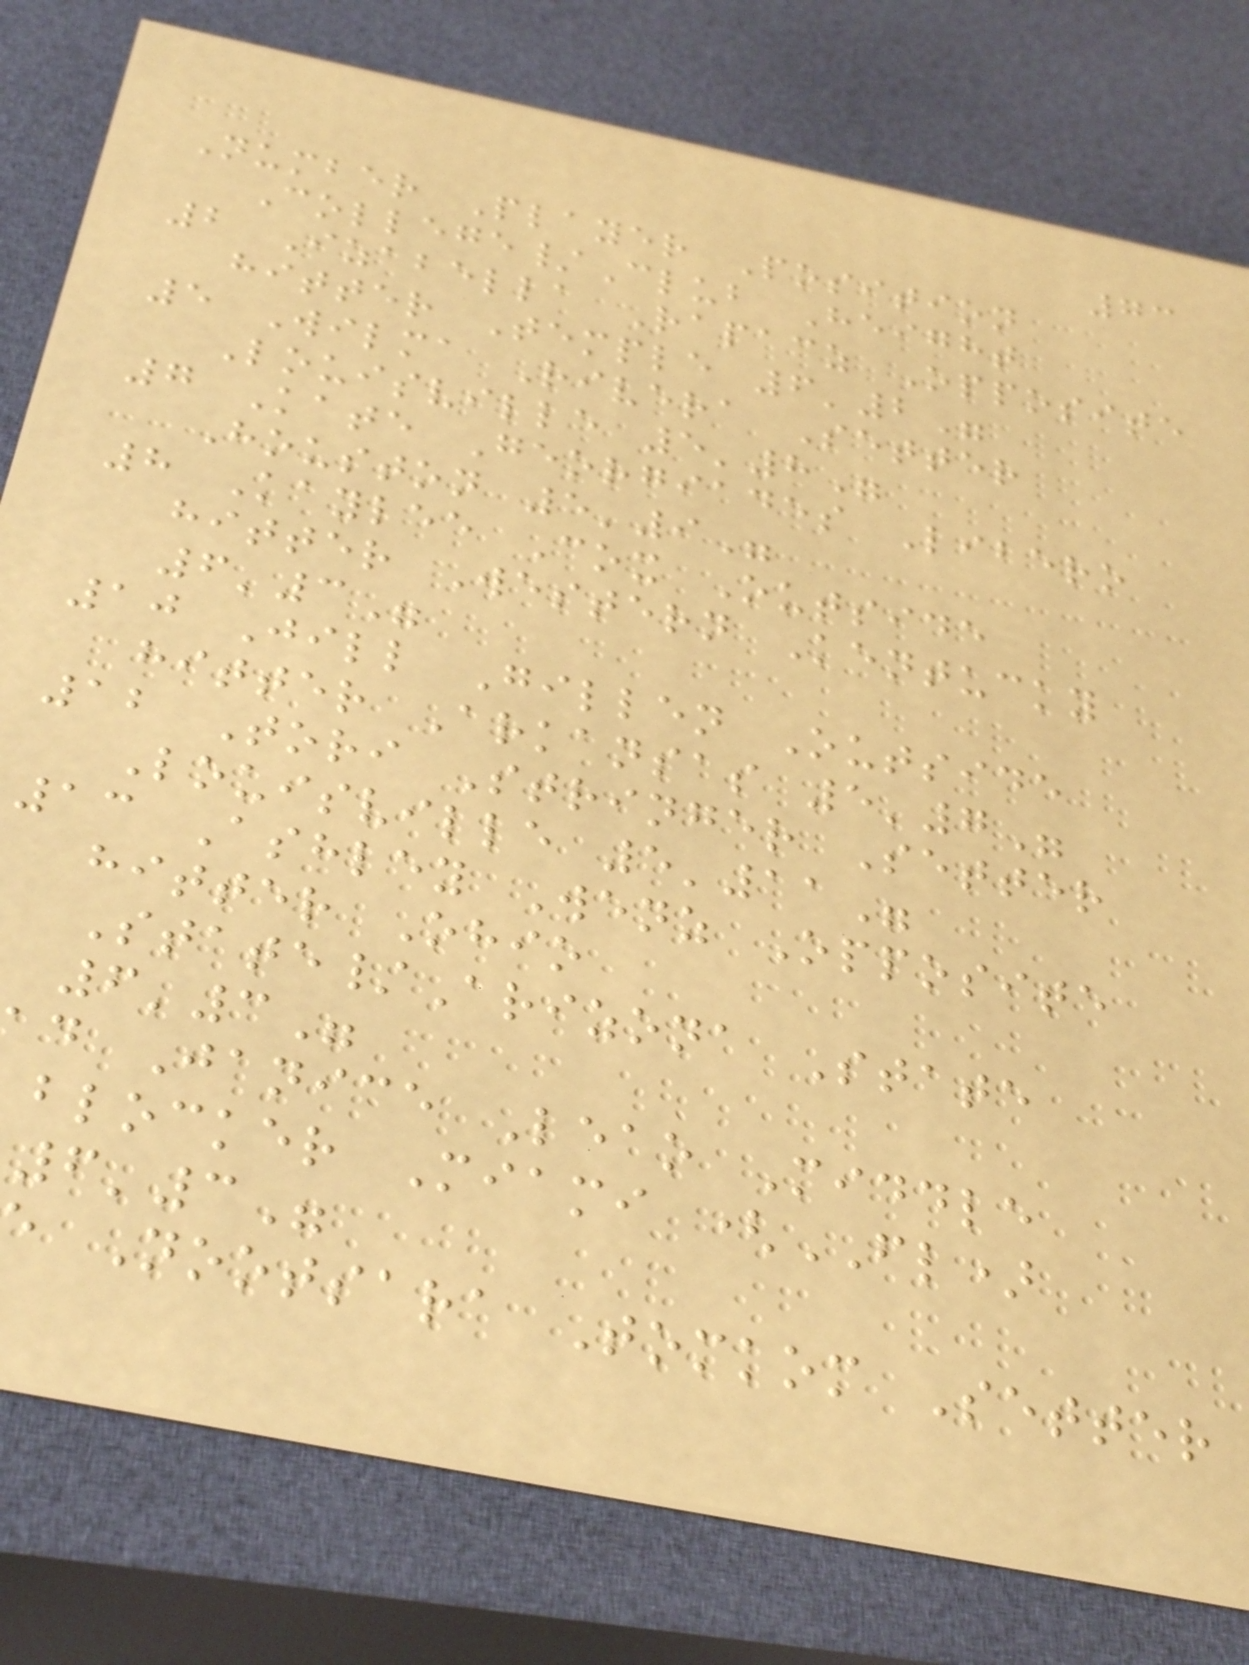73
Number Player Position
College/Club Height
2 Izabella Rapacz Opposite
hitter Temple 6'2"
5 Wilma Rivera Setter
Louisville 5'8"
7 Kate Georgiades Libero
Houston 5'9"
8 Kaylee Cox Outside
hitter Western Kentucky
6'3"
10 Jill Gillen Outside
hitter Arkansas 5'7"
12 Tori Stringer Setter
Louisville 5'11"
13 Ashley Wenz Opposite
hitter Ohio
State/Arizona State
6'3"
d Janice Leao Middle
blocker Miami (FL)
6'3"
Nootsara Tomkom Setter
